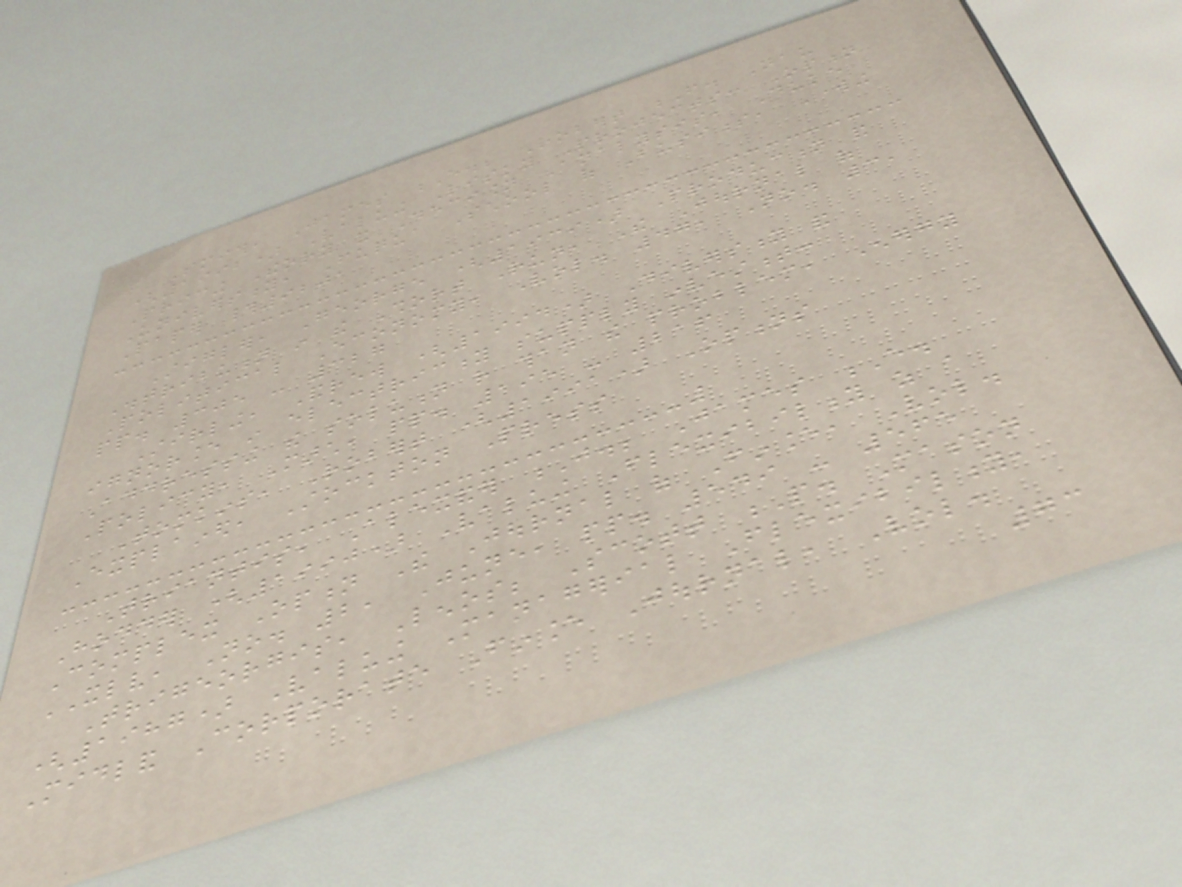Smith, James E.; Robert F. Nau
(1992) Valuing Risky Projects: Option
Pricing Theory and Decision Analysis, Duke
University, Fuqua School of Business, Working
Paper #9201
Stigler, George (1939) Production and
Distribution in the Short Run, The Journal of
Political Economy, Vol. 47, No. 3,
pp. 305 - 327
Stirling, Andrew (1994) Diversity and
ignorance in electricity supply investment:
Addressing the solution rather than the problem, Energy
Policy, March, pp. 195 - 216
Tomkins, Robert (1991) Options
Explained, Stockton Press
Triantis, Alexander J.; James E.
Hodder (1990) Valuing Flexibility as a
Complex Option The Journal of Finance, Vol.
XLV, No. 2, June, pp. 549 - 565
Trigeorgis, Lenos; Scott P. Mason
(1987) Valuing Managerial Flexibility,
Midland Corporate Finance Journal, Vol.
73
